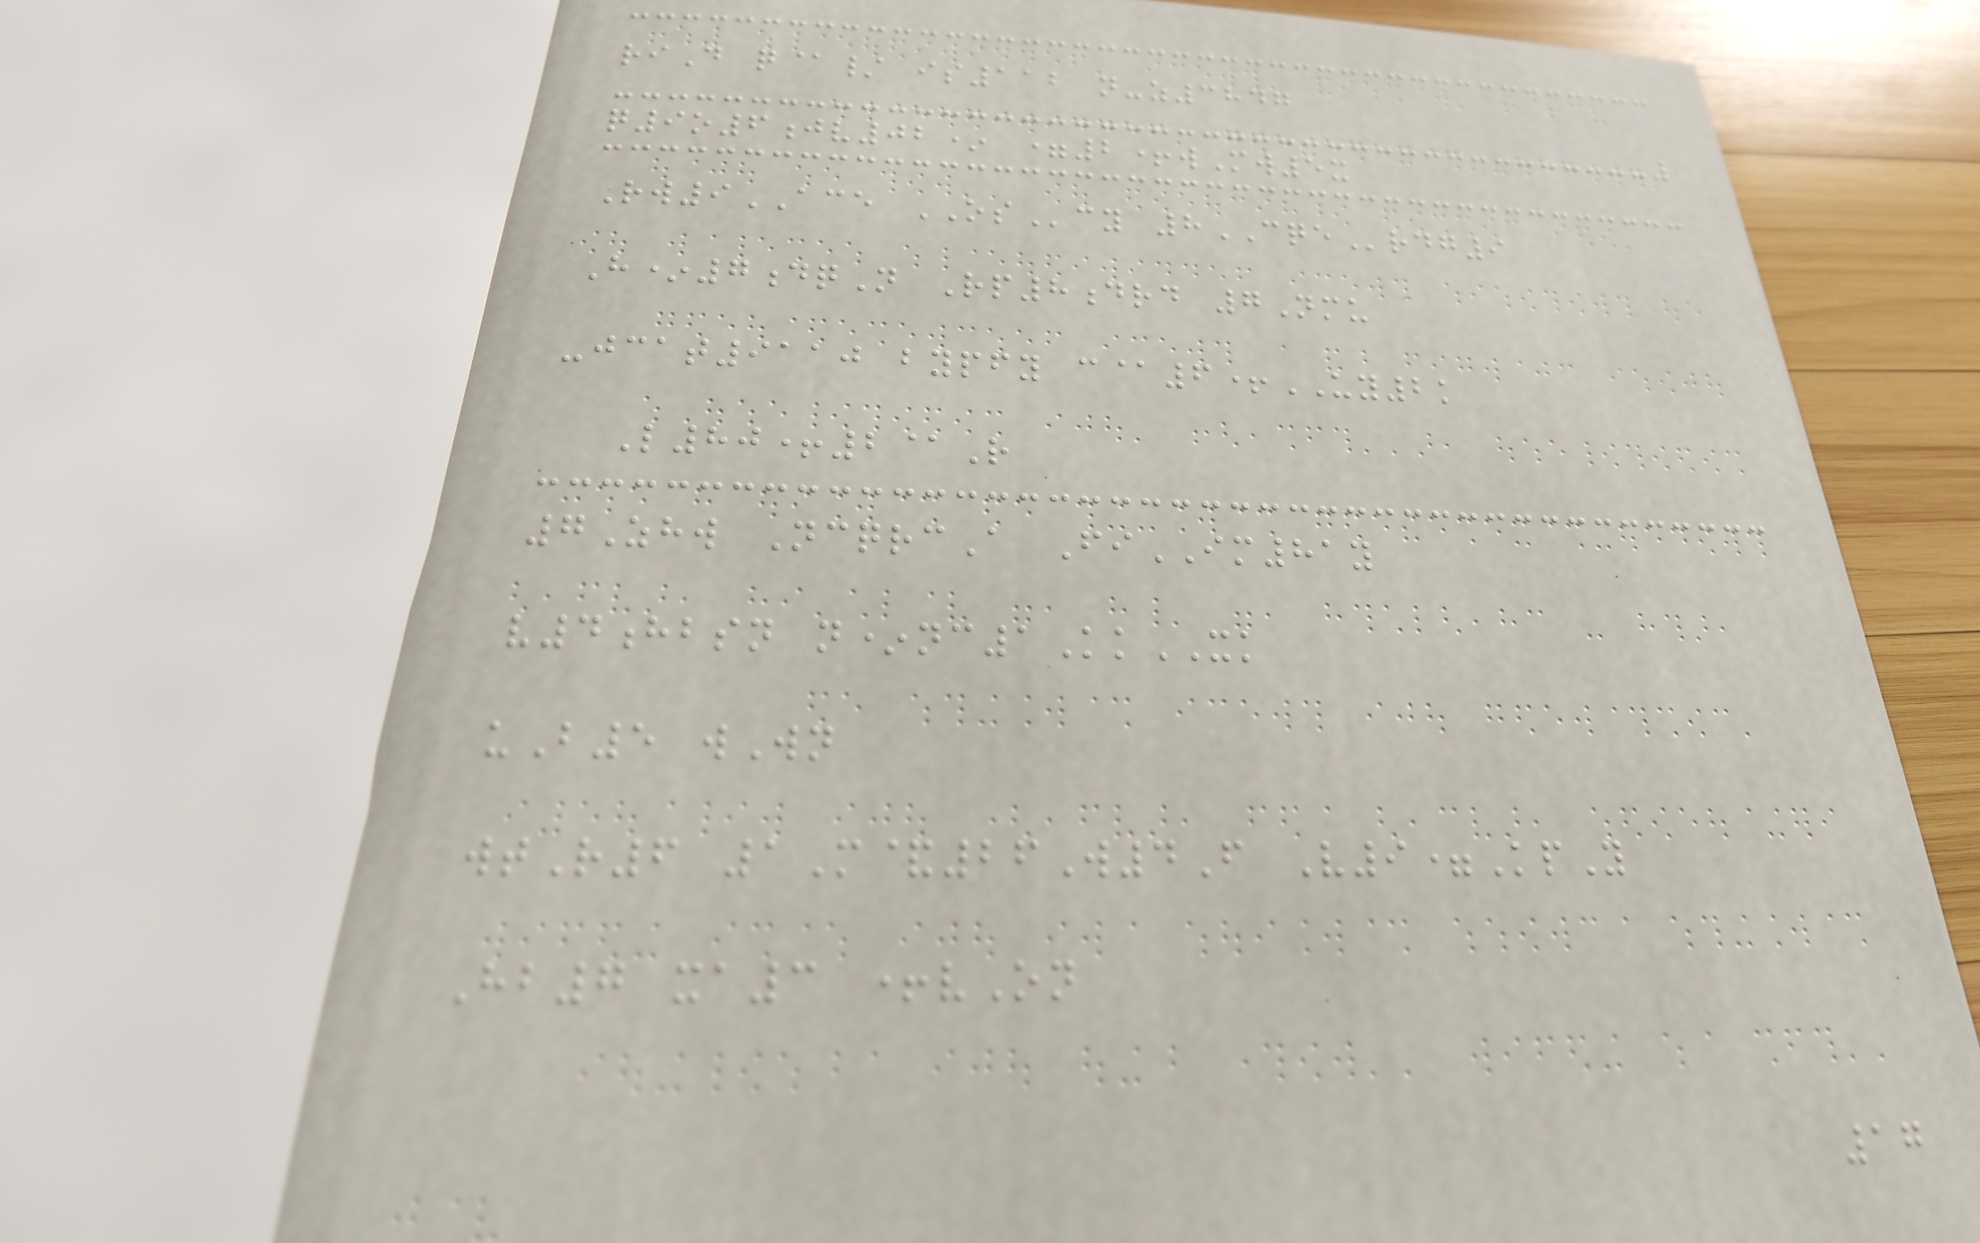riD q@/ is112 n-z3847
q9o6jv02* =2+wMw5x
Rw9ACE OScy 8CQErdg9
H*7dqN Rp8drd 7Nmu
-jcat9110 bypfy c@6+UY2k
L80+2@R
7Zhw NcqrcA FiIM81y
v4hbsn n*nc1KkXK
uB5 wWn
wtR6 1M&26W4F V9=KpY
Hb7 xa3 +vOn
17
